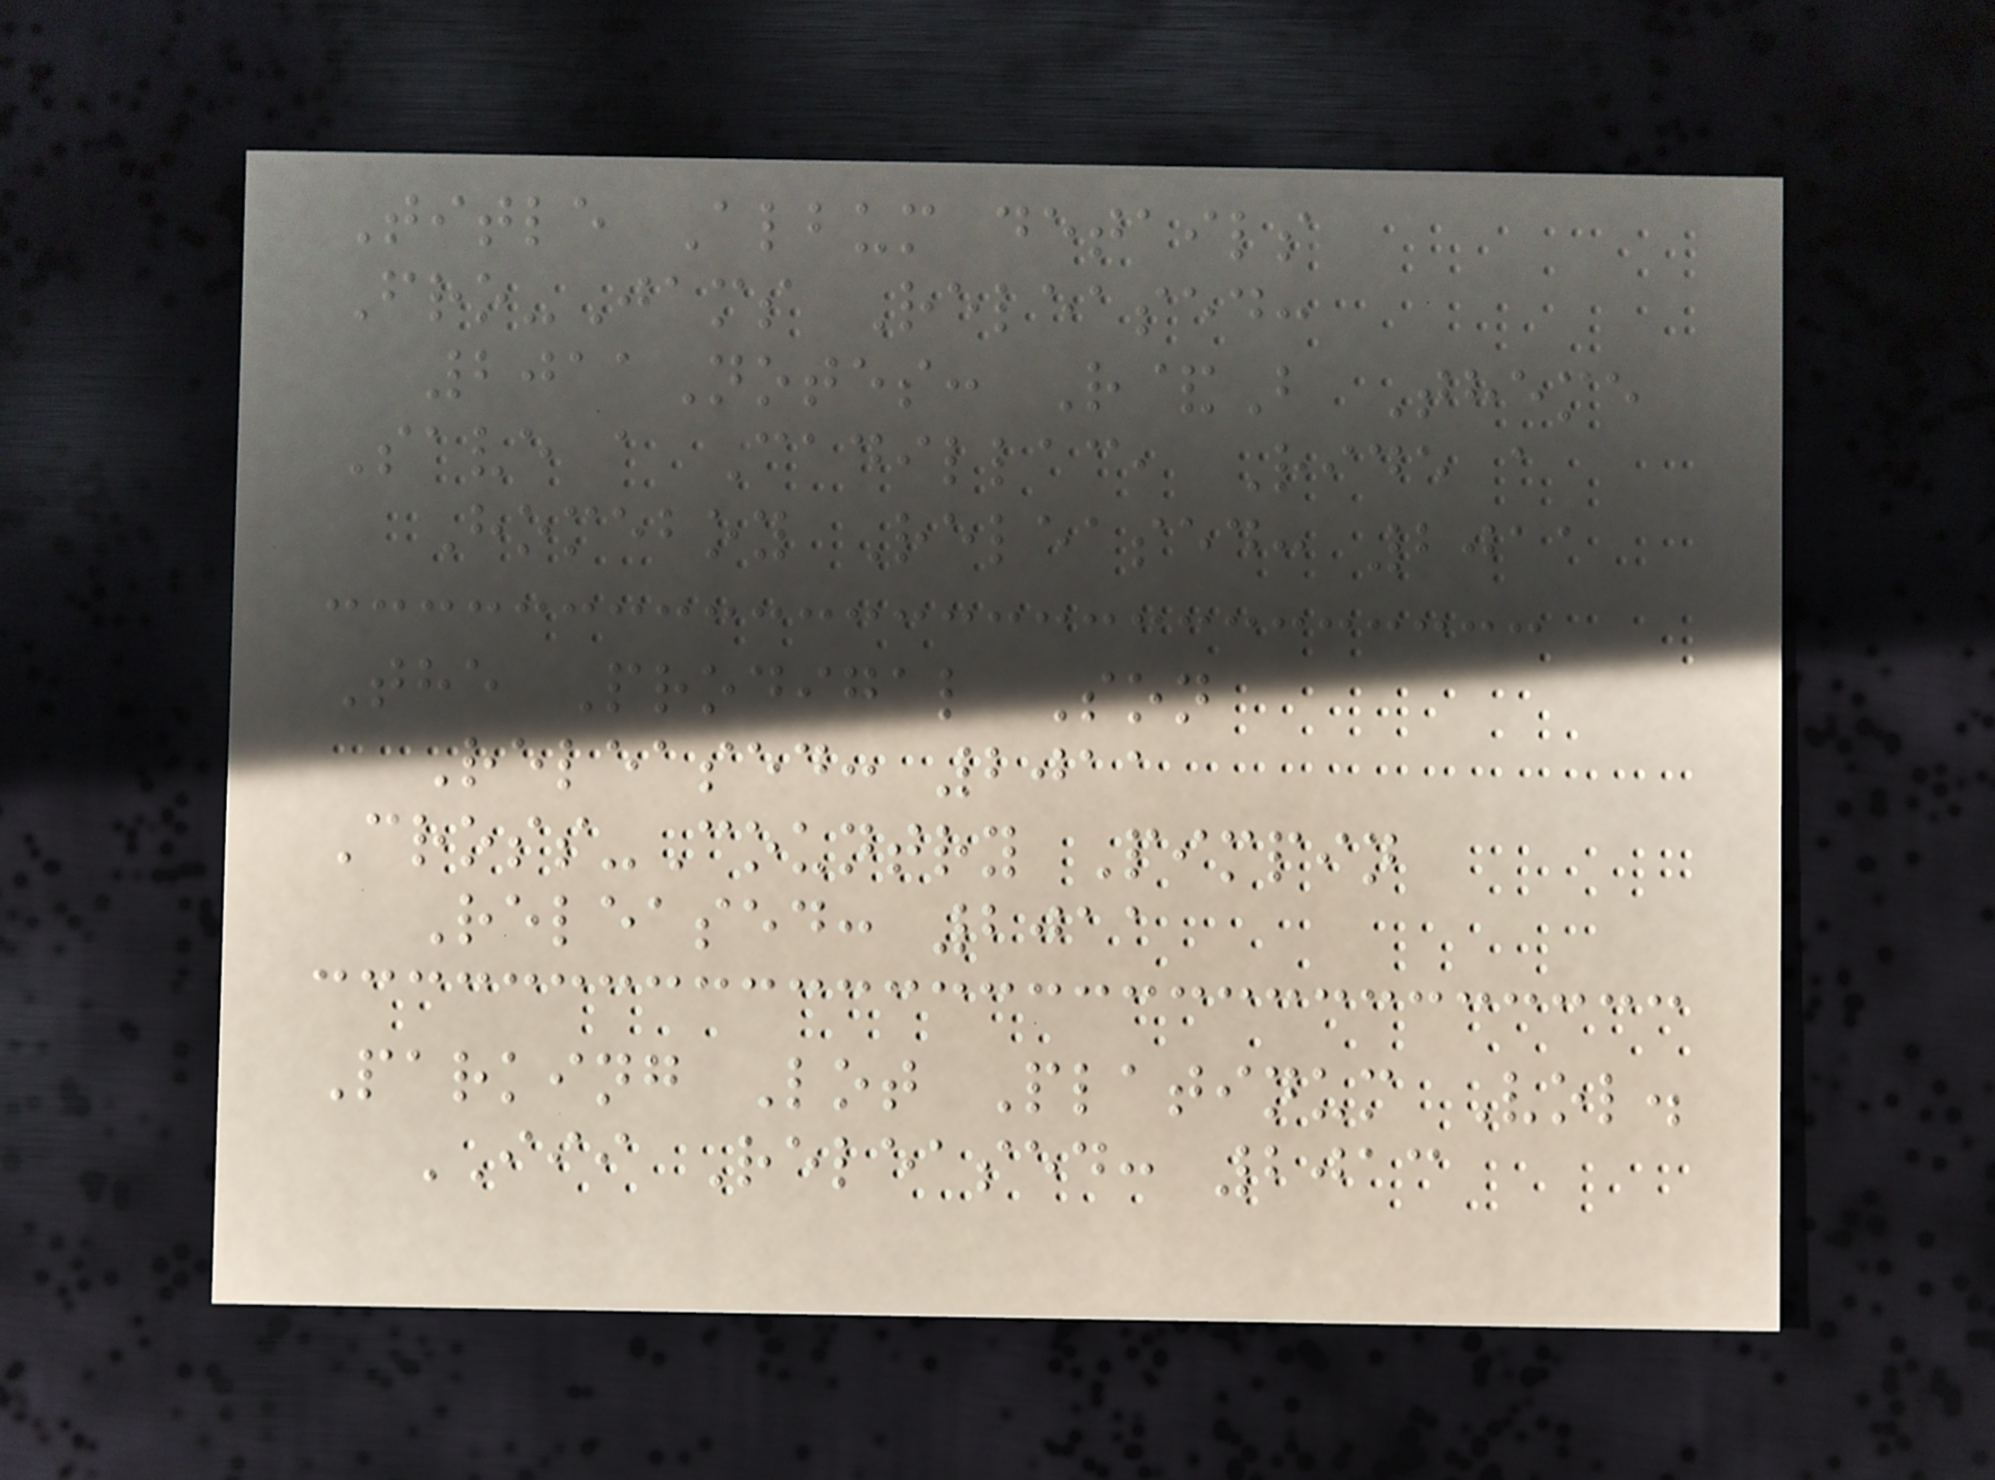Title Album details
Fro-Jams Released:
2011Notes: R&B Theme
Save a Cadillac, Ride a
Homeboy Released: 2011
The Prodigal Son
Released: 2011
Cross-Country Pimpin
Released: 2011
Parking Lot Platinum Vol.
III Released: 2013
